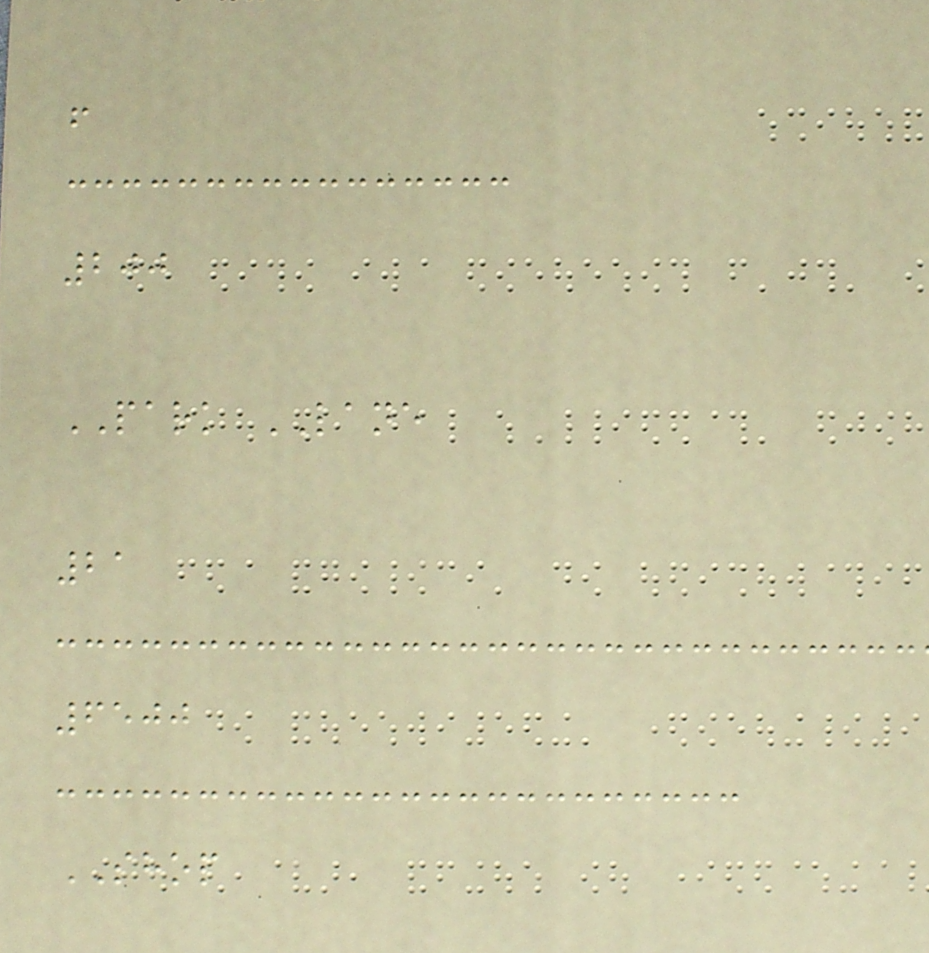f
200
PARK LANE
21
6500
SHOP
